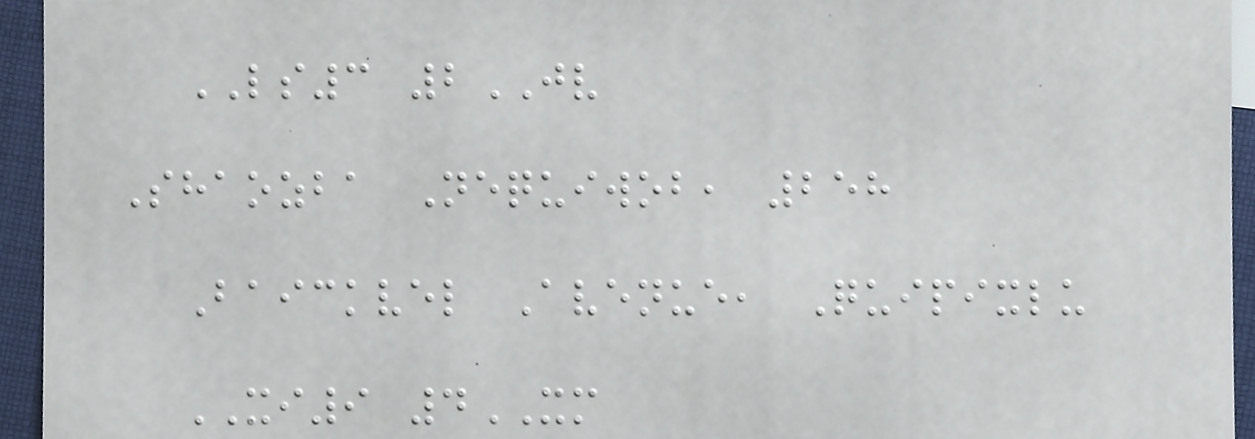LS3 2JV
Shaozba Nequiwob, 258
Baickvel Avenue, Quipixlu
XI9 4XM
